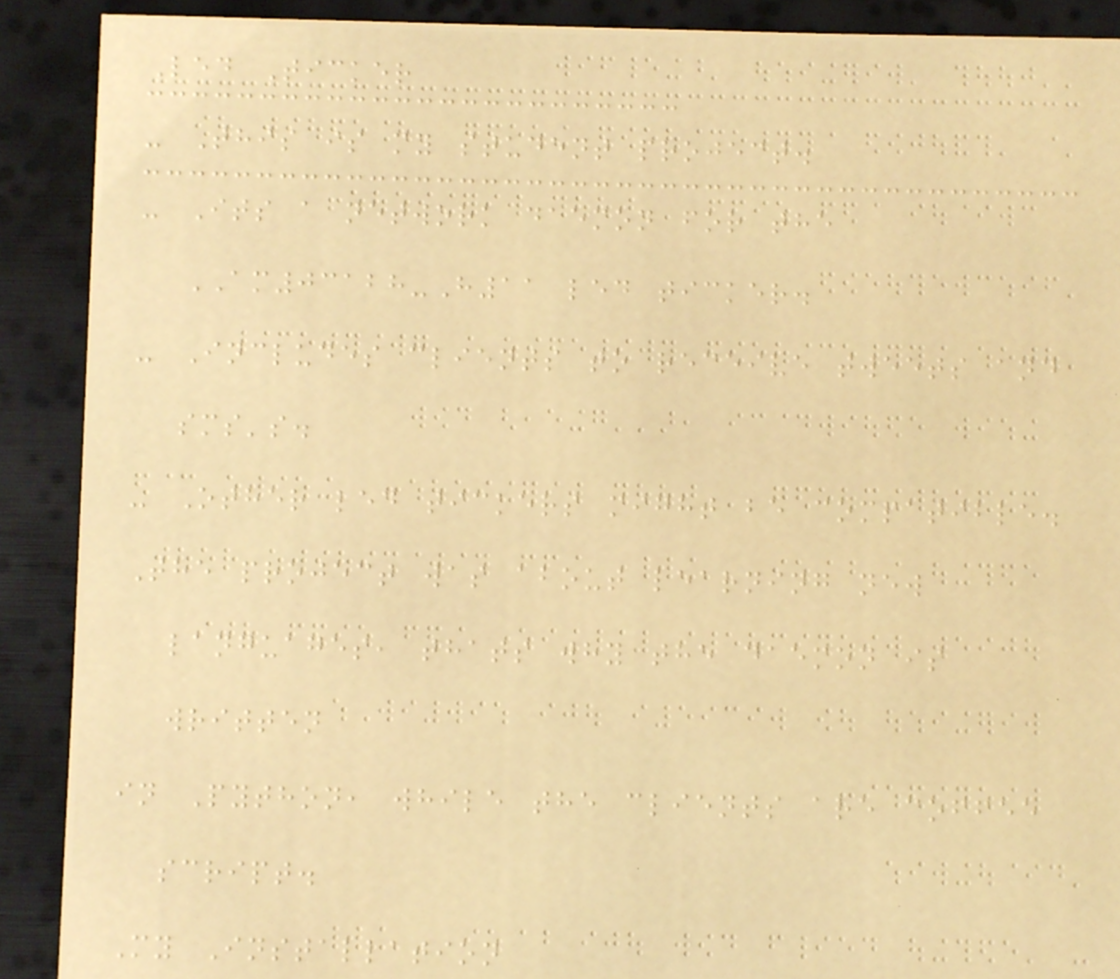Led Ticker
- This is my student project.
- Its a network daemon for the
AM03128-H11 led ticker.
- Includes clients to receive tweets and
sms's.
- Other led tickers might be compatible.
The project was about learning new
languages, thats why the daemon is
written
in Python, while the clients are coffee
script.
My Installation
